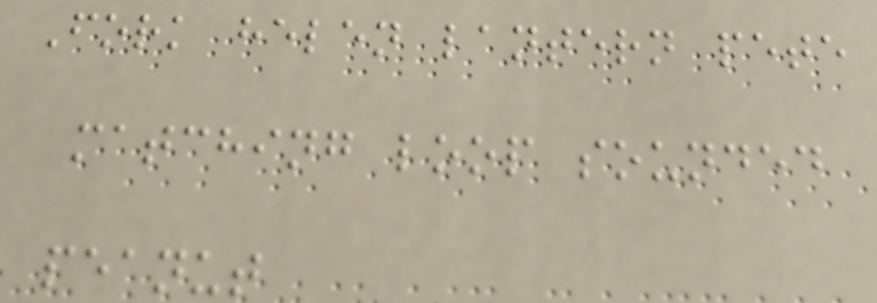Fork helen lantern pete
matching loop sounded
peanut
